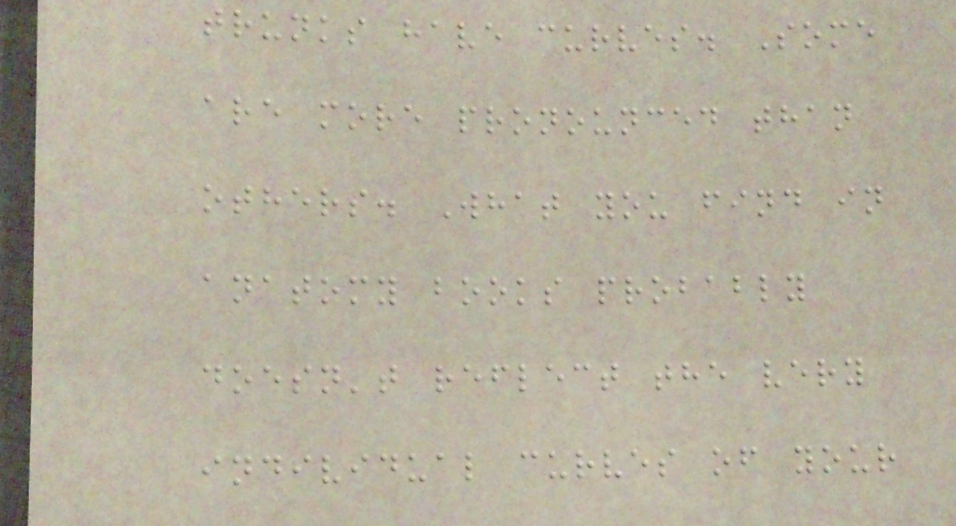trunks have curves. Some
are more pronounced than
others. What you find in
anatomy books probably
doesn't reflect the very
individual curves of your
